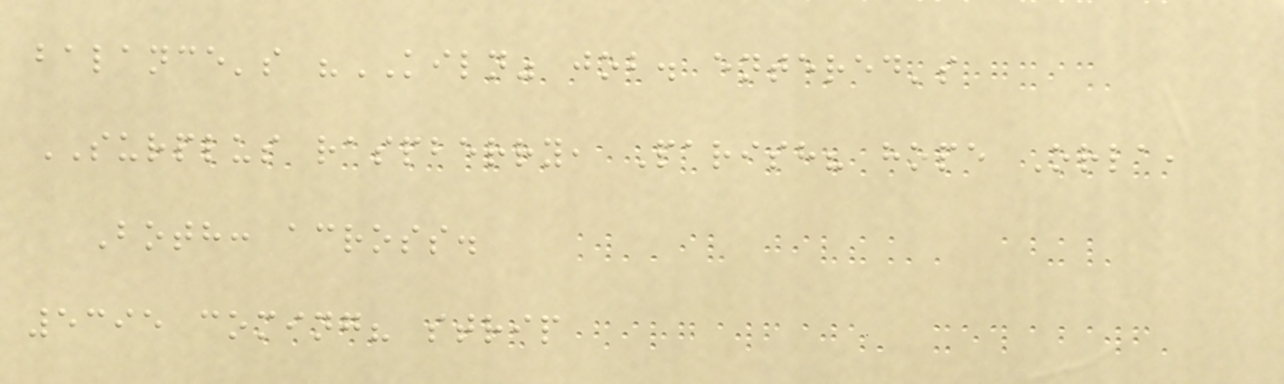balance's "KILN" job. entered's
SURPLUS raspberry, Parish? hope Orla,
Both: across.
5395 coming? strip
